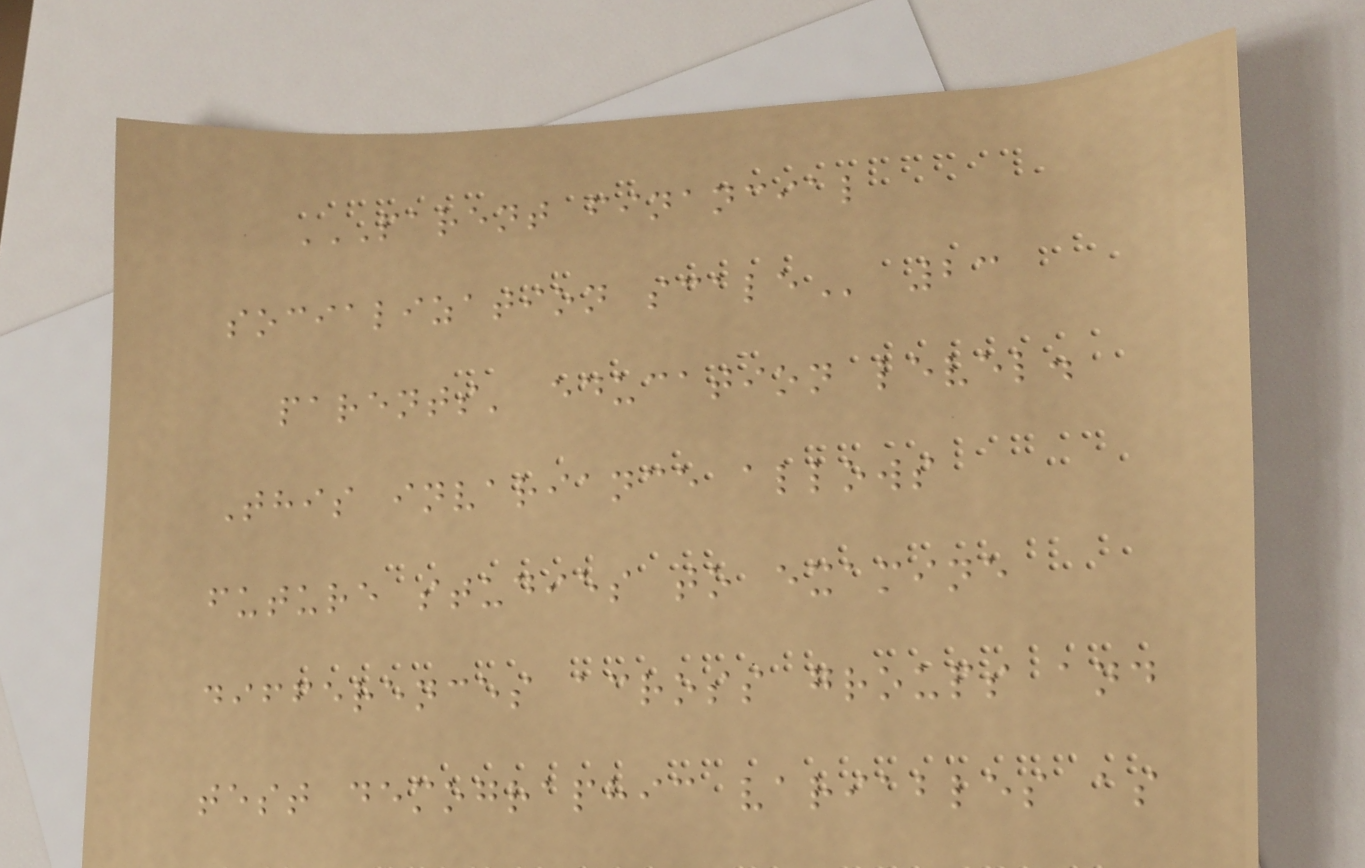PARENT FINANCIAL
SOCIALIZATION SCALE 23
parents' education level.
This invariance allows
future studies to examine
differences across groups and
test demographic variables as
